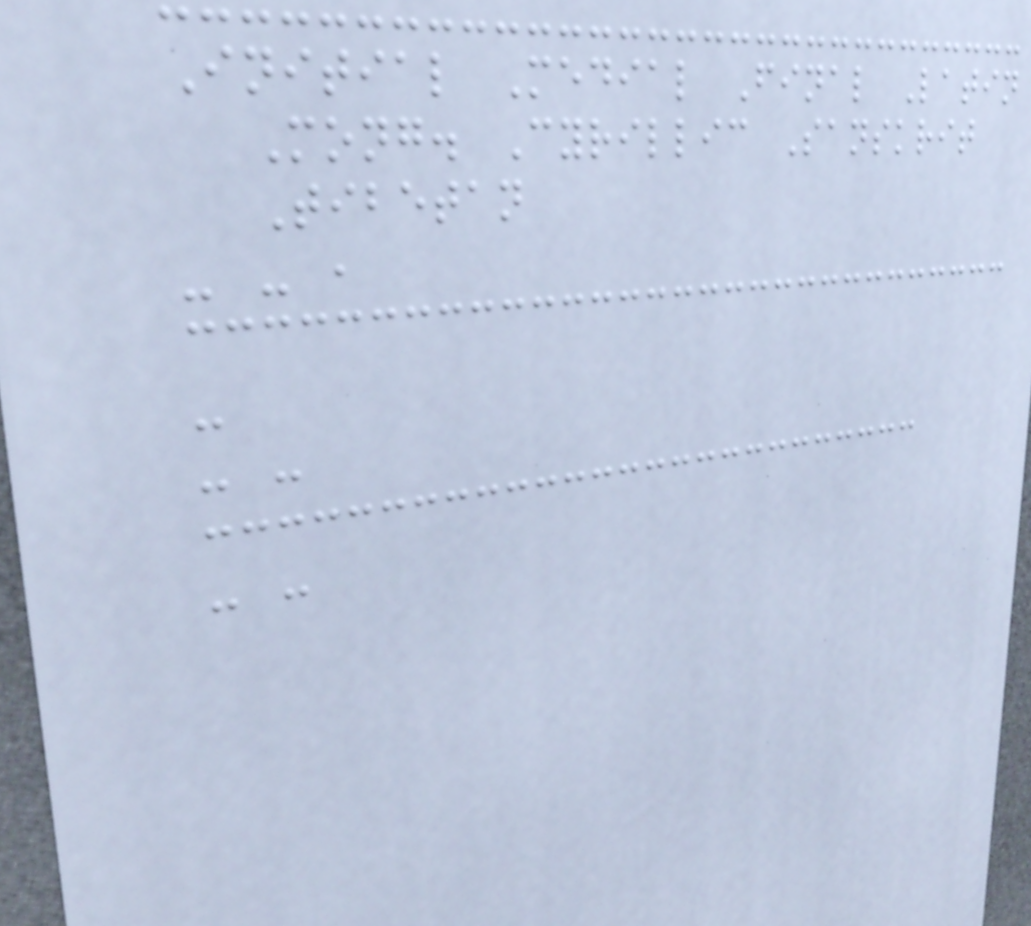Initial Medial Final Latin
Mong. Cyrillic Sanskrit
Tibetan
- - ,
-
- -
- -
